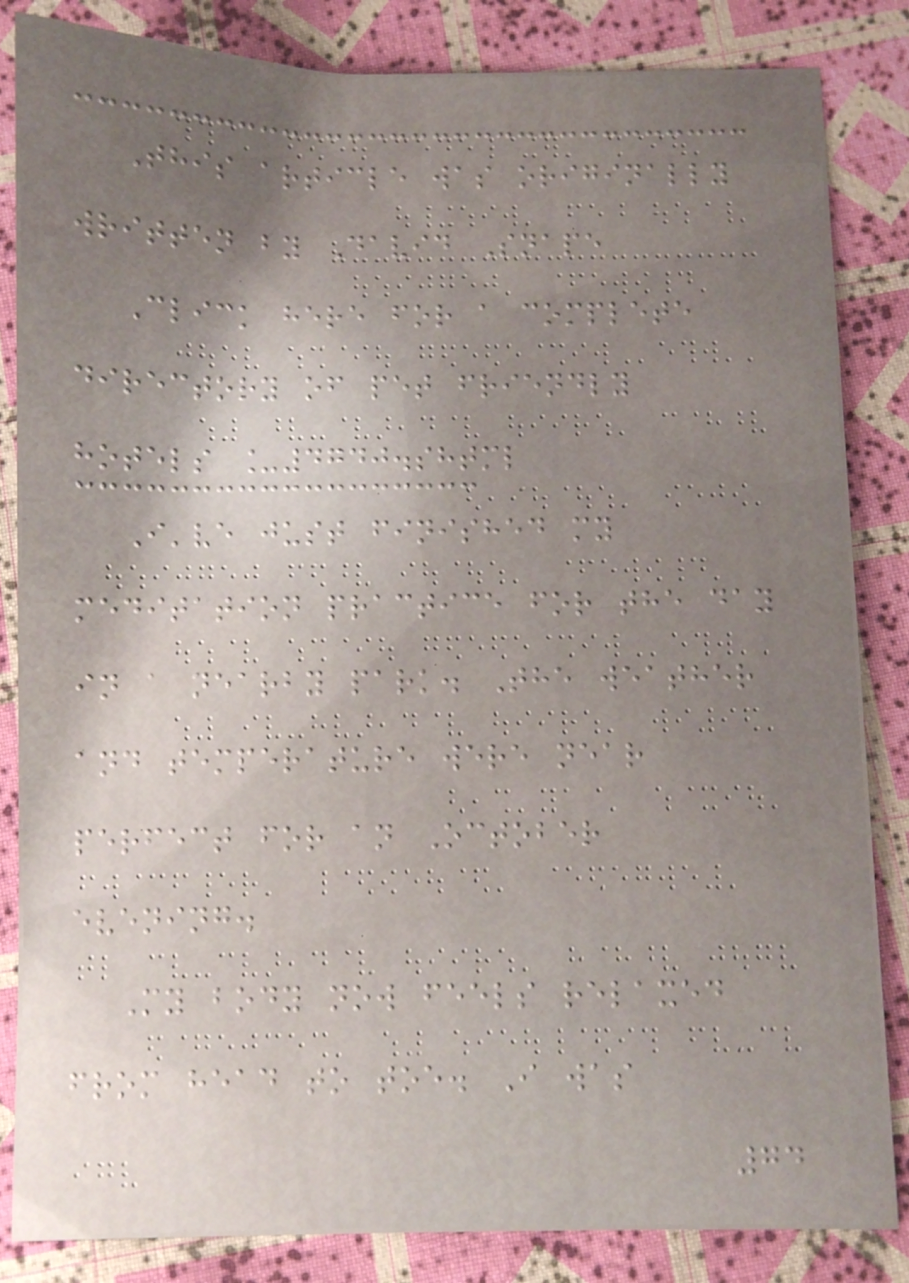This article was originally
written by David Snape
Click here for a complete
directory of pet friendly
hotels _4740.shtml
I've just finished my
meditation practice for the day
in a nearby park. The weather
and temperature were near
perfect for an October
evening.
My body now feels relaxed
from head to toe. I was
74
